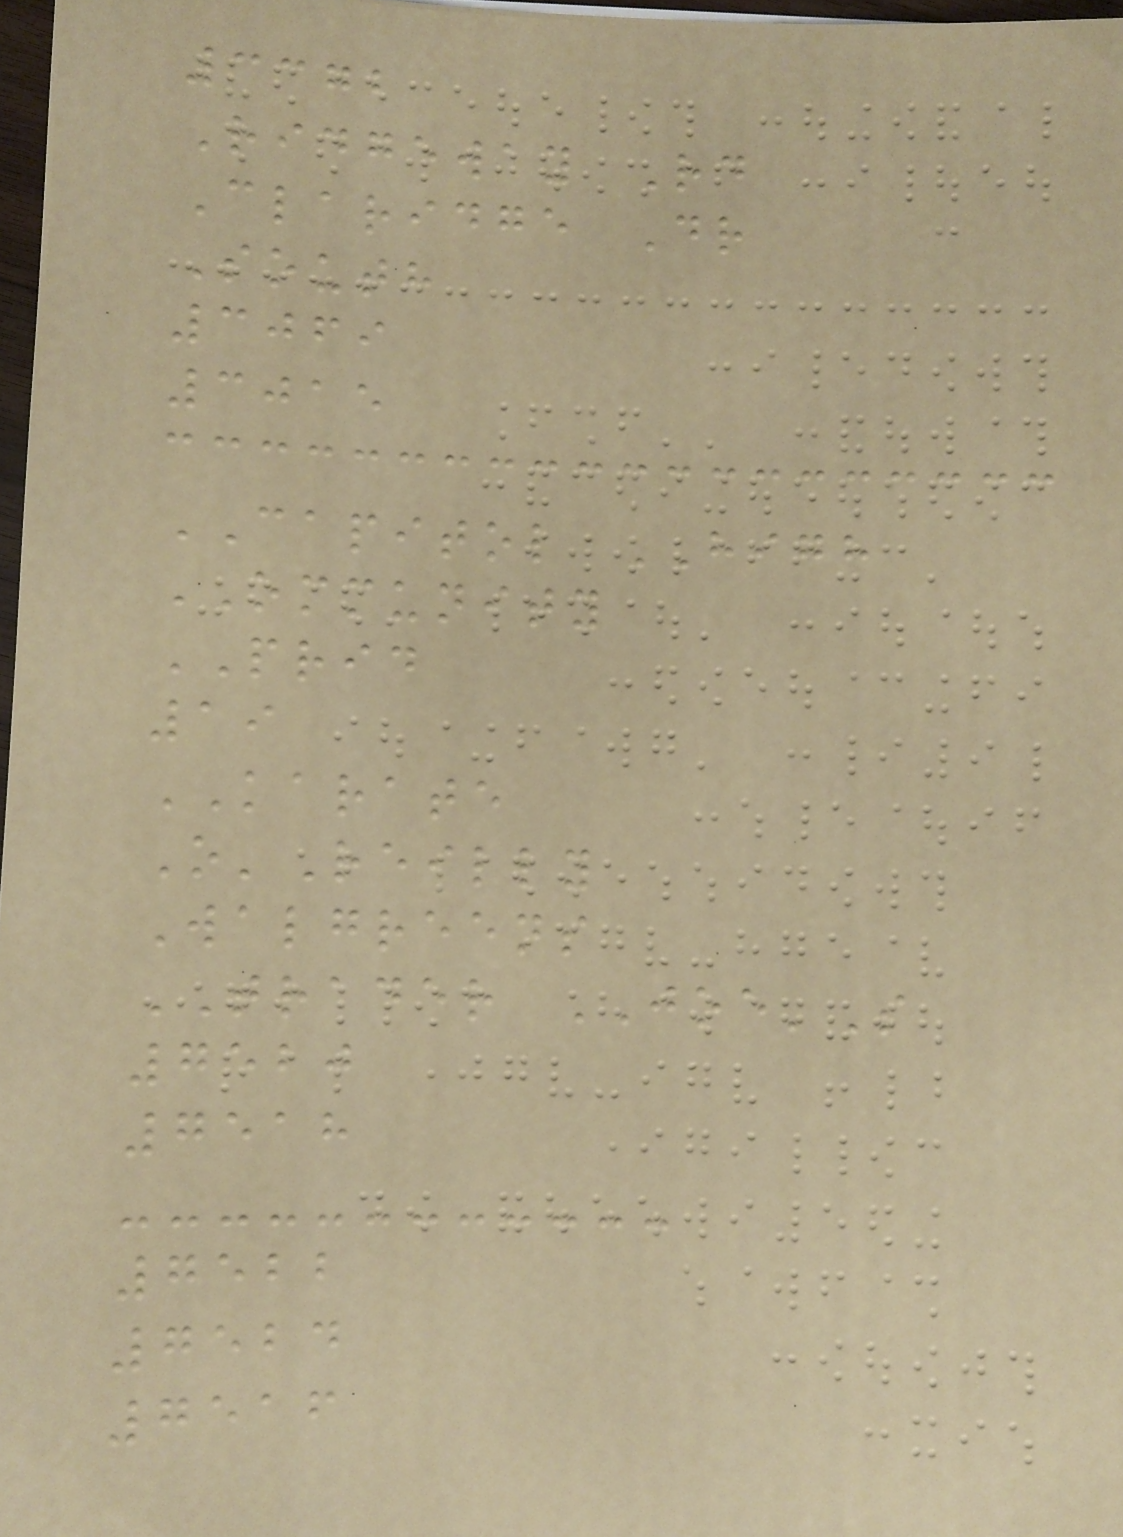3372
Ridgeway Rd
Claridge Dr
South
3069
3015
CAPITOL HIGH
OMMUNITY
PRID
19
KARATE
O'Reilly
Walgreens
TRADER JOE'S
7520
7518
7522
7524
7516
